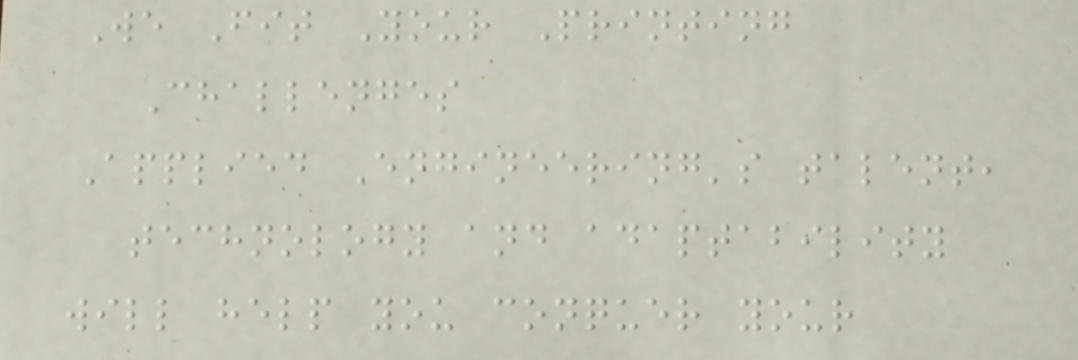We Fit Your Printing
Challenges
Applied Engineering's talent,
technology and adaptability
will help you conquer your
